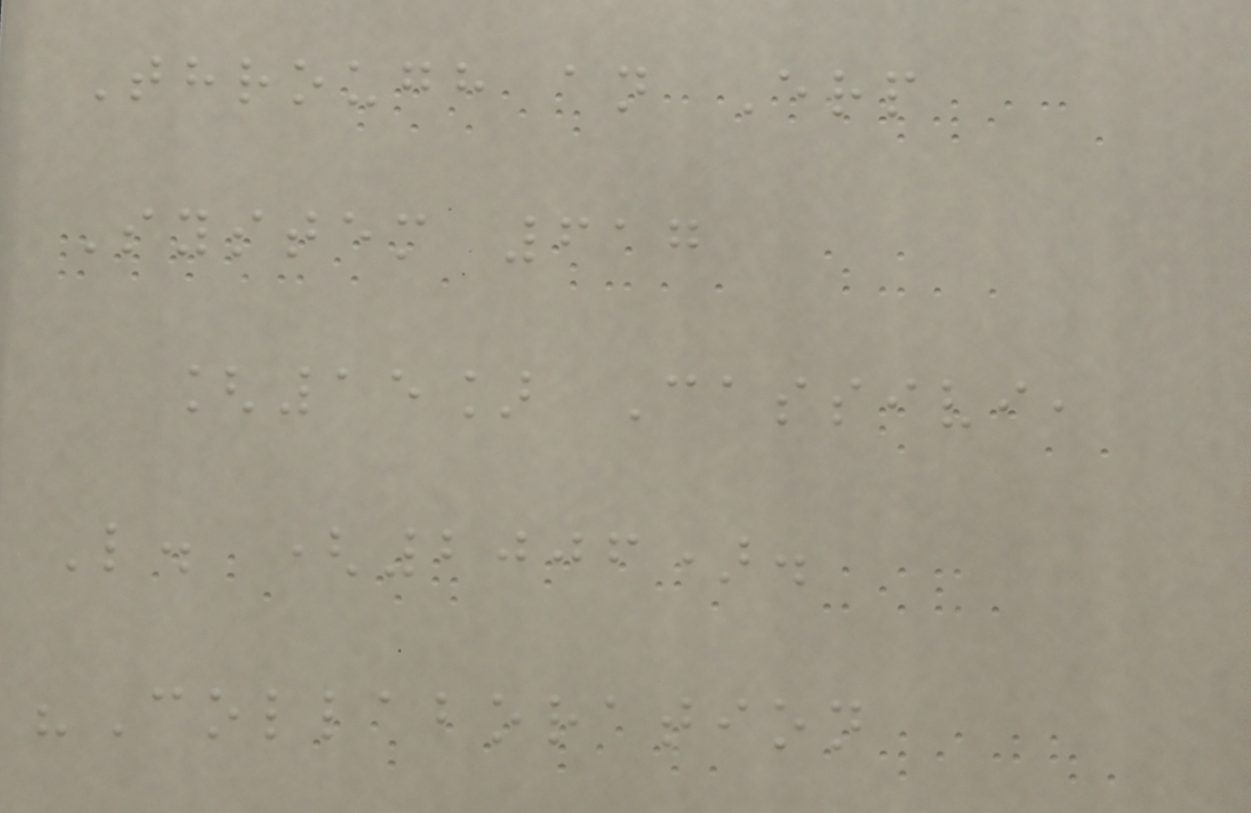Through an Erp
System 617
[15] Cassivi,
L. (2006).
"Collaboration
